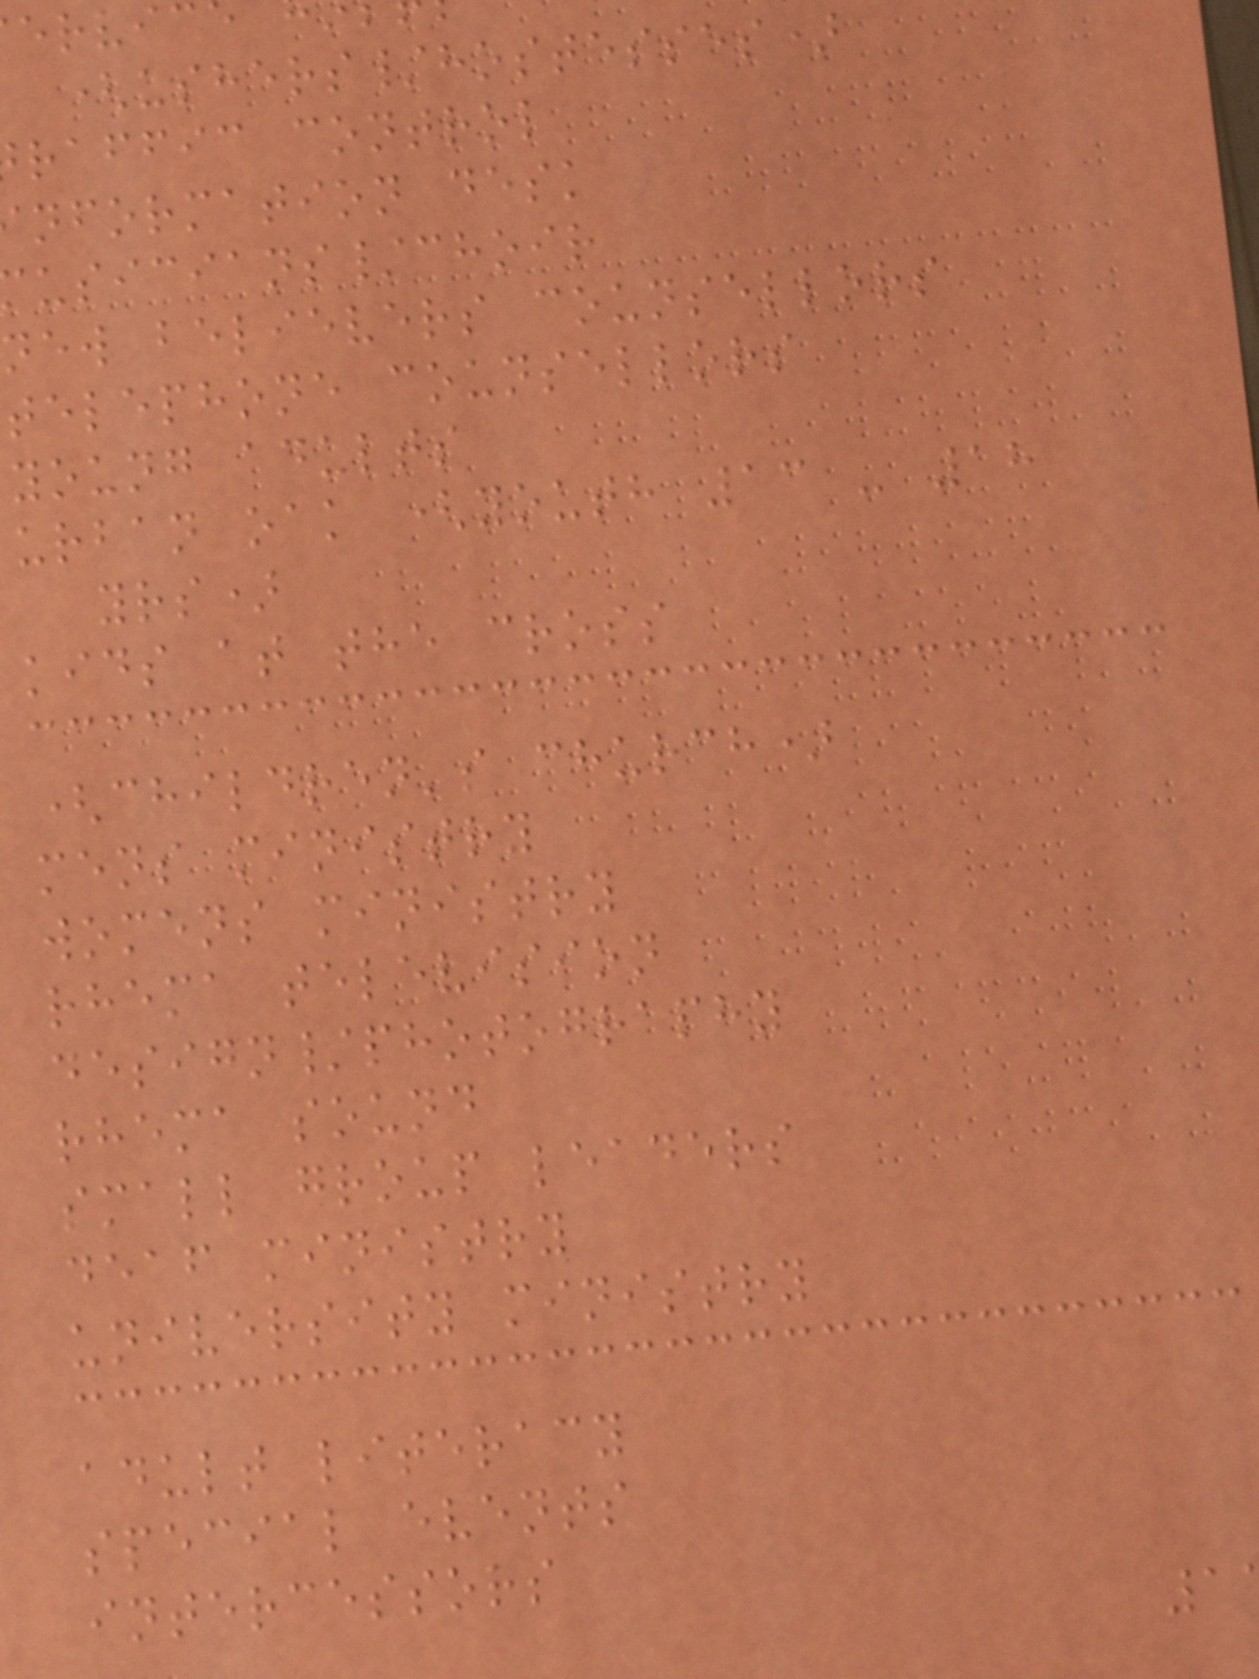(ushers/hostesses)
raffic control
nformation desk
usicians/choir
new believers counsellors
telephone counsellors
young adults
urban oak (youth 13 - 18
yrs)
kids at the cross
(children's church)
mens ministry
womens ministry
rhema television
design/photography
rhema sound
small group leaders
deaf ministry
university ministry
adult literacy
special events
intercessors
